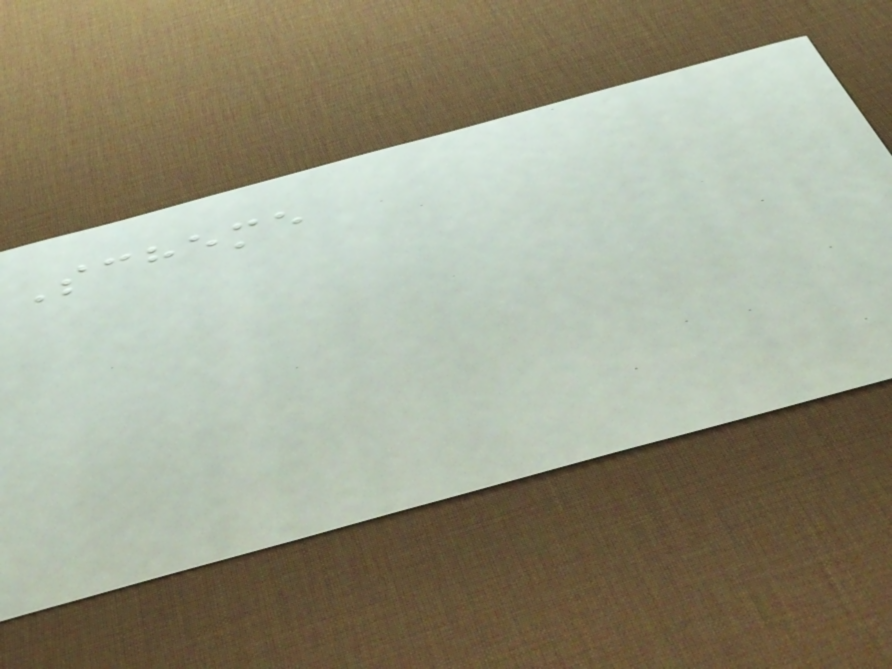Scheme
